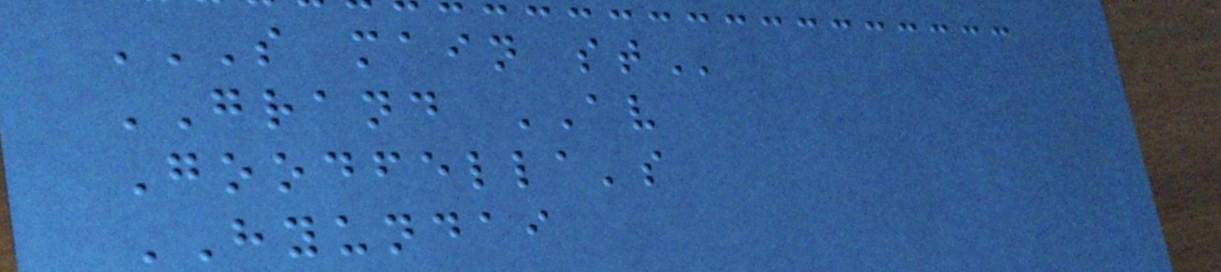S MAIN ST
GRAND AV
Goodfella's
HYUNDAI
